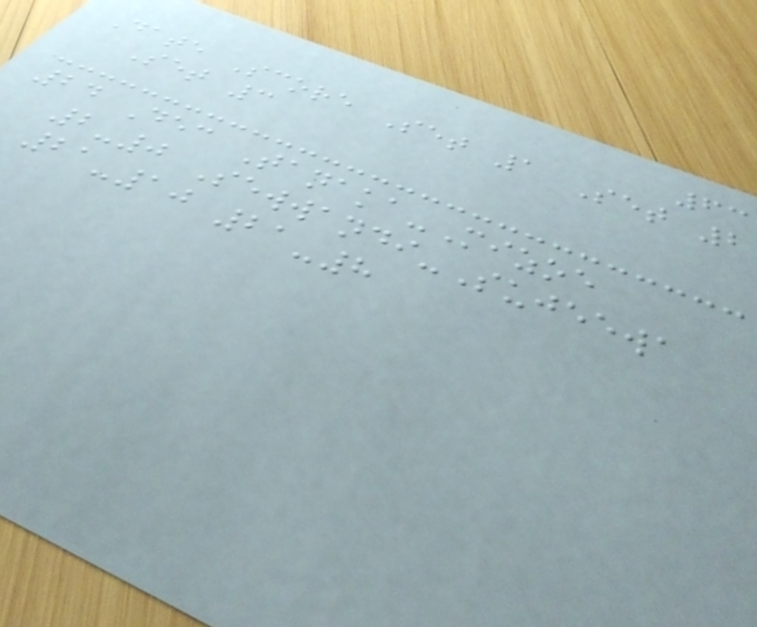63
Date Score Set 1 Set 2
Set 3
24 Dec Tanaka-Mizoe
2-0 Sewwandi-Sujeewa
21-10 21-8
